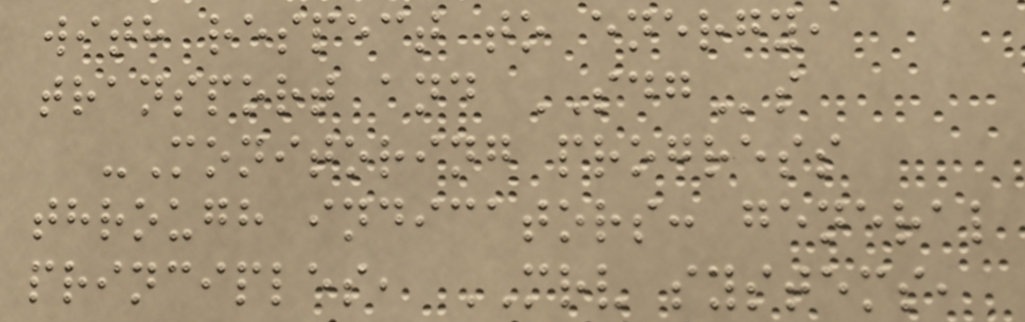with respect to energy,
transport and SDGs
-Monitoring progress
through indicators: general
principles, MRV systems,
